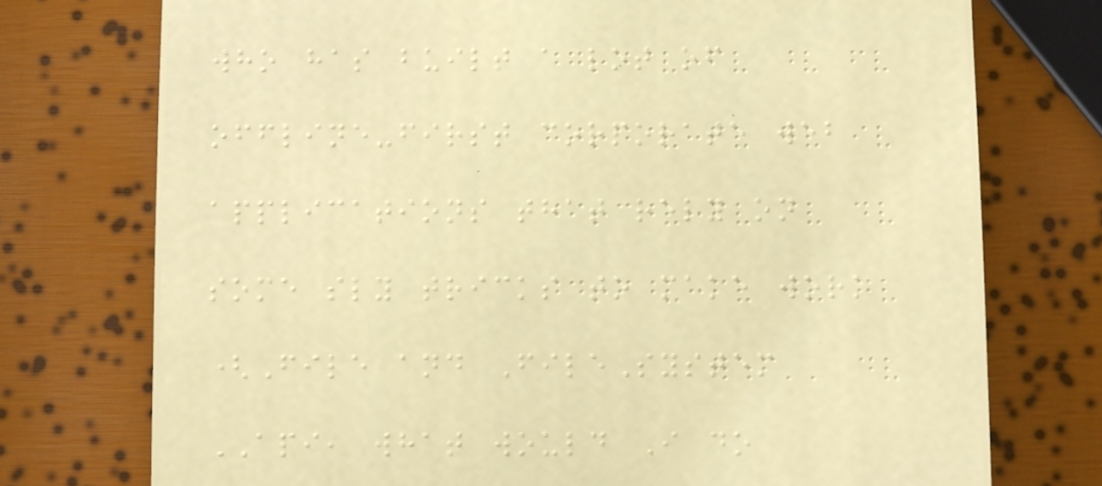who has built a lot of
offline-first corporate web
applications that rely on
some sly tricks to make work
(File and FileSystem
API, what would I do
